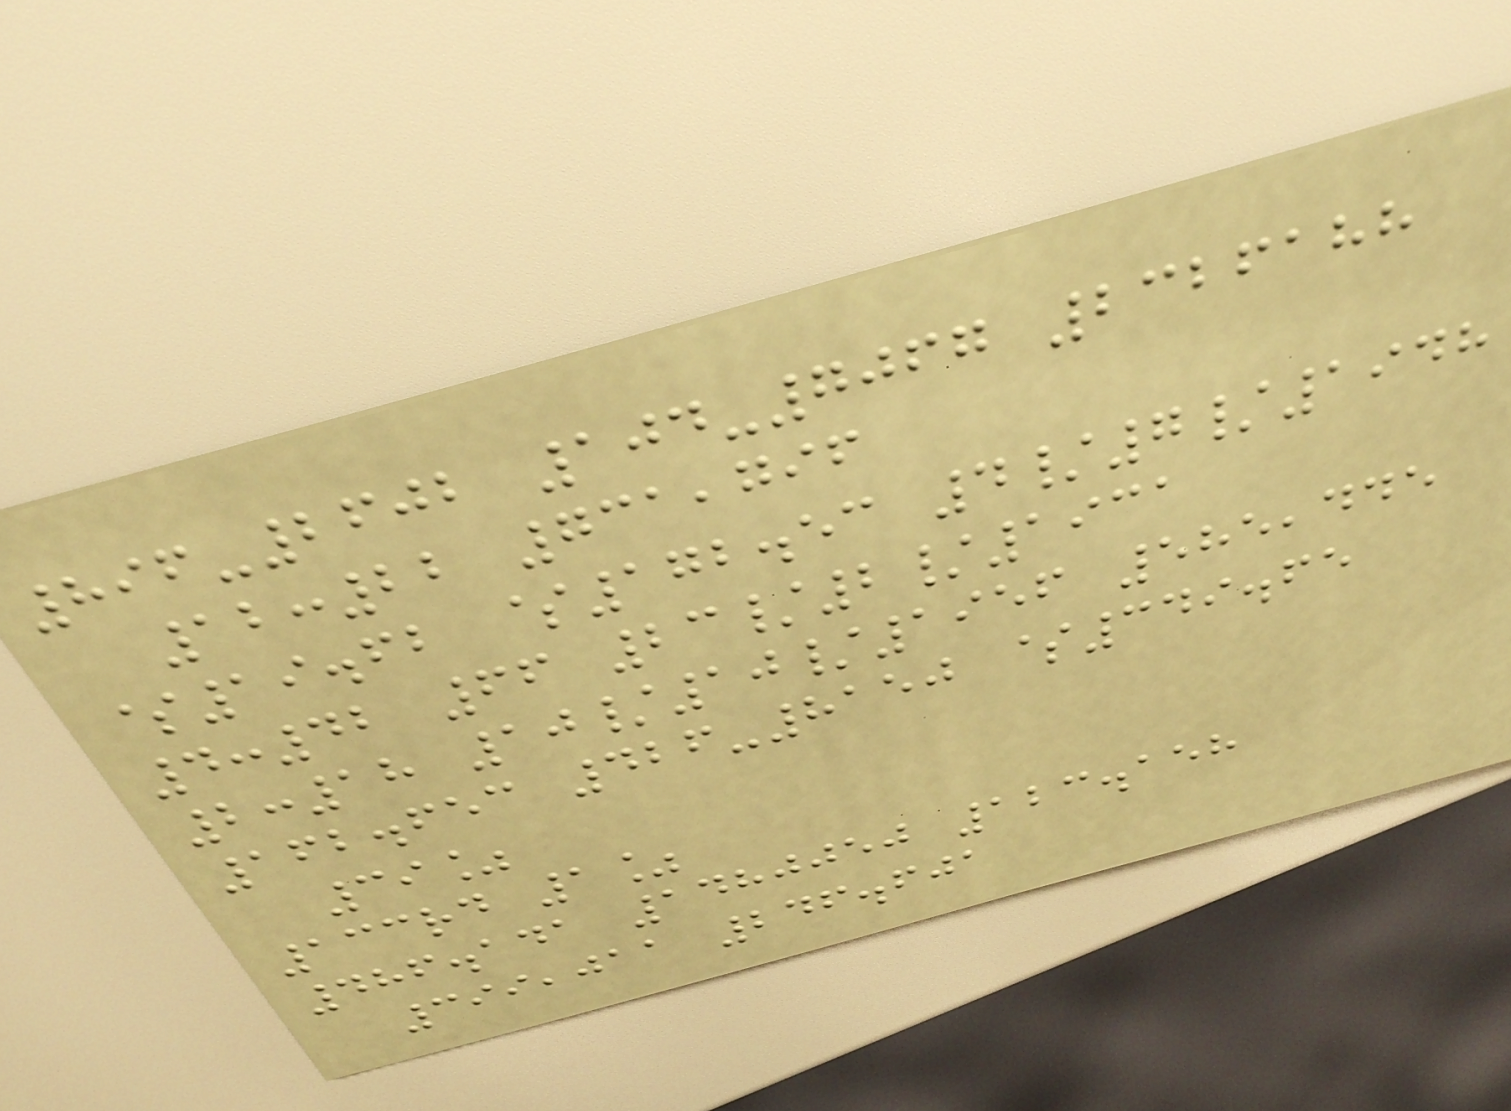896-2602 104-7067 2326188
12:22 731,796
$19.62 $172.53 4/7/1948
4:42 66 23/2/1931
2:18 10/10/1956 585,445
162.653 426-8150 $349.65
39%
133rd 1%
486.141 1480050 123.158
399,011 246.601
